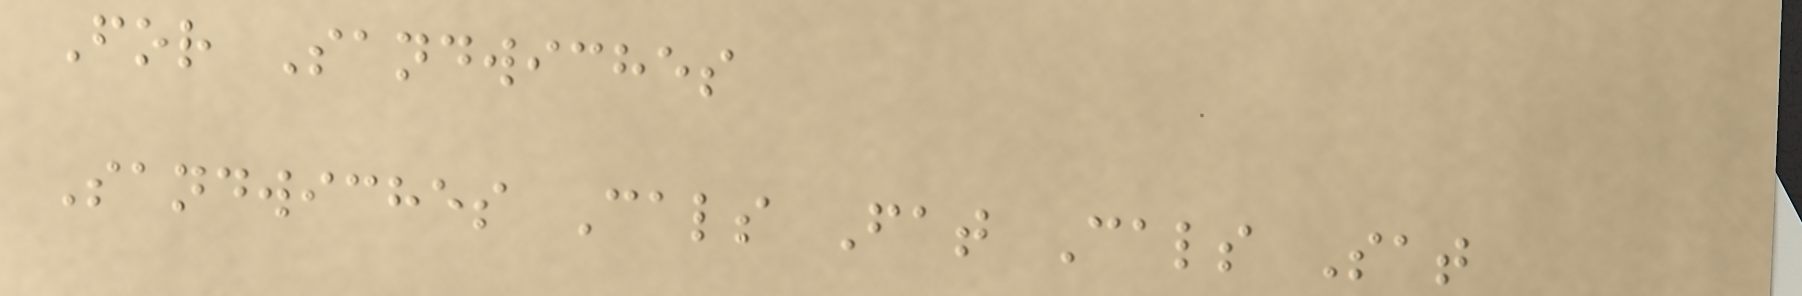For Sandwiches
Sandwiches Cals Fat Cals Sat
